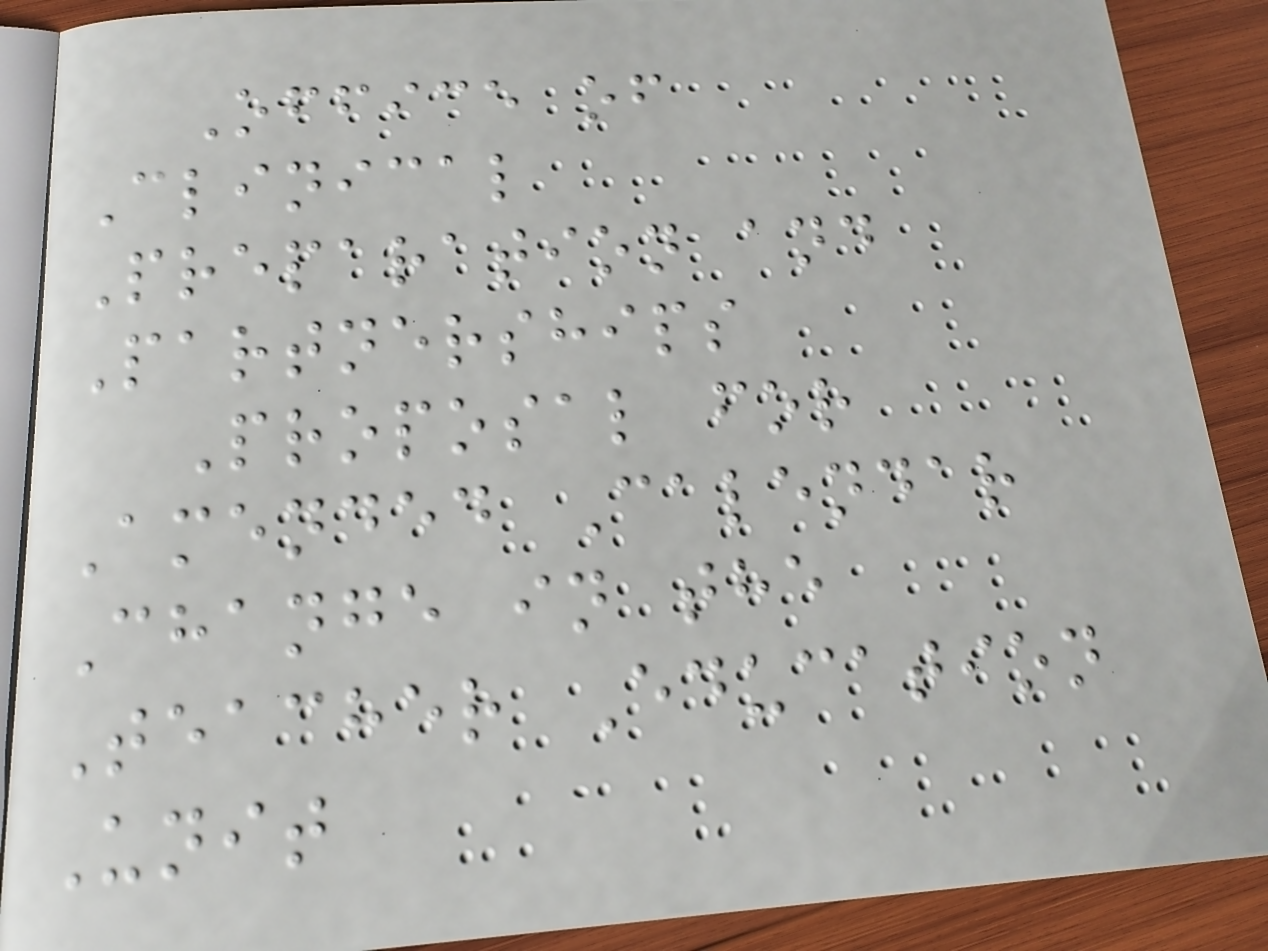Office of
Clinical
Preparation and
Partnerships
Proposal for
Amended Calendar
Change in the
Teacher Education
Unit
